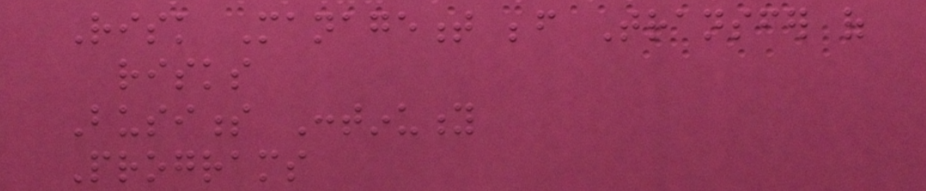Risk Management before Transfer of
risks
Business Continuity
Programs
